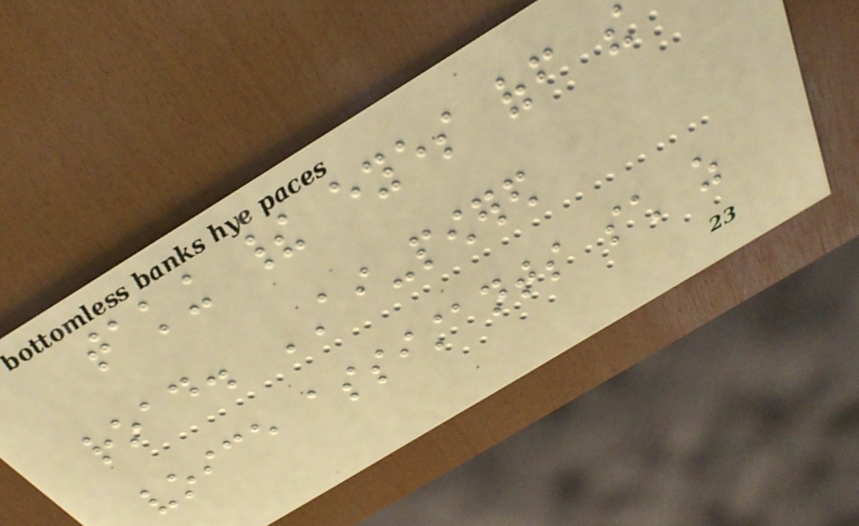taking their eyes off the
road. AI-powered
voice assistants such as
